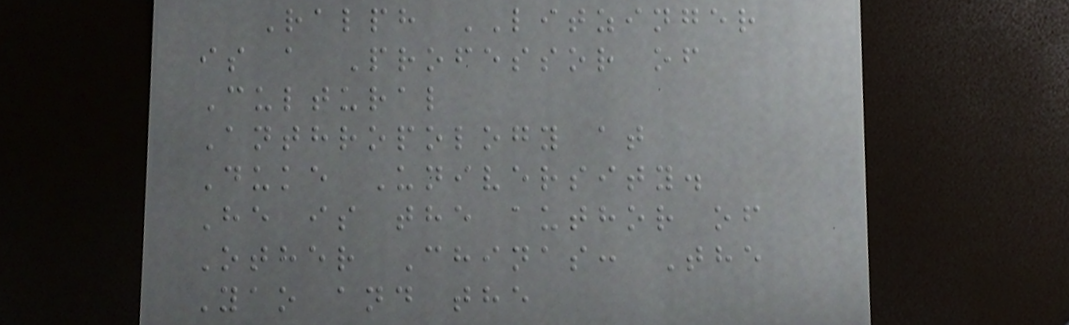Ralph LITZINGER
is a Professor of
Cultural
Anthropology at
Duke University.
He is the author of
Other Chinas: The
Yao and the
